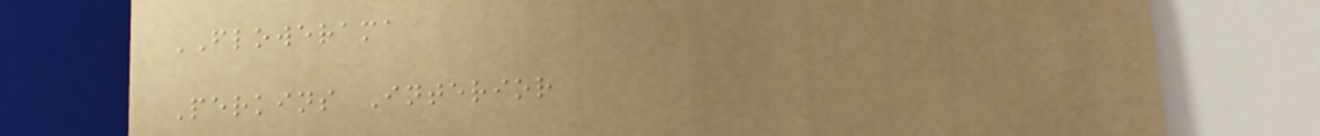FLOWERAMA
Perkins Interior
